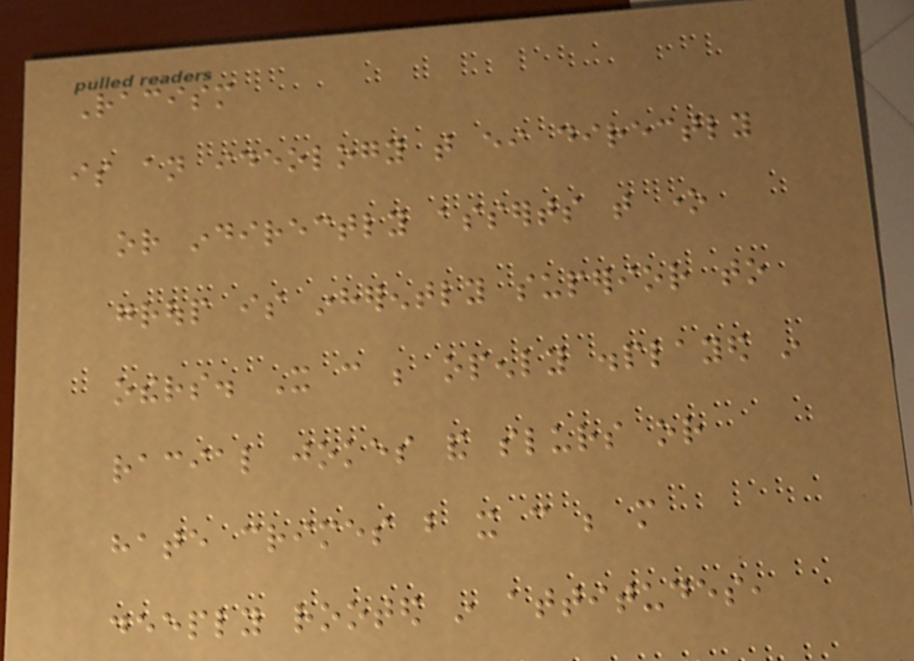Racism
is an ideology that either directly
or indirectly asserts that one
group is inherently superior to
others. It can be openly displayed in
racial jokes and slurs or
hate crimes but it can be more
deeply rooted in attitudes,
